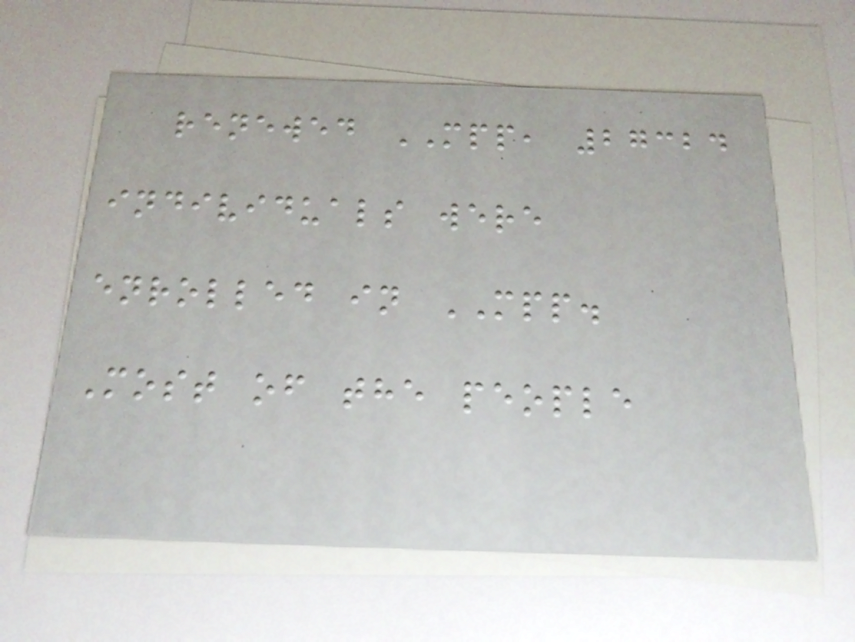renewed MPP, 27324
individuals were
enrolled in MPP.
Most of the people
